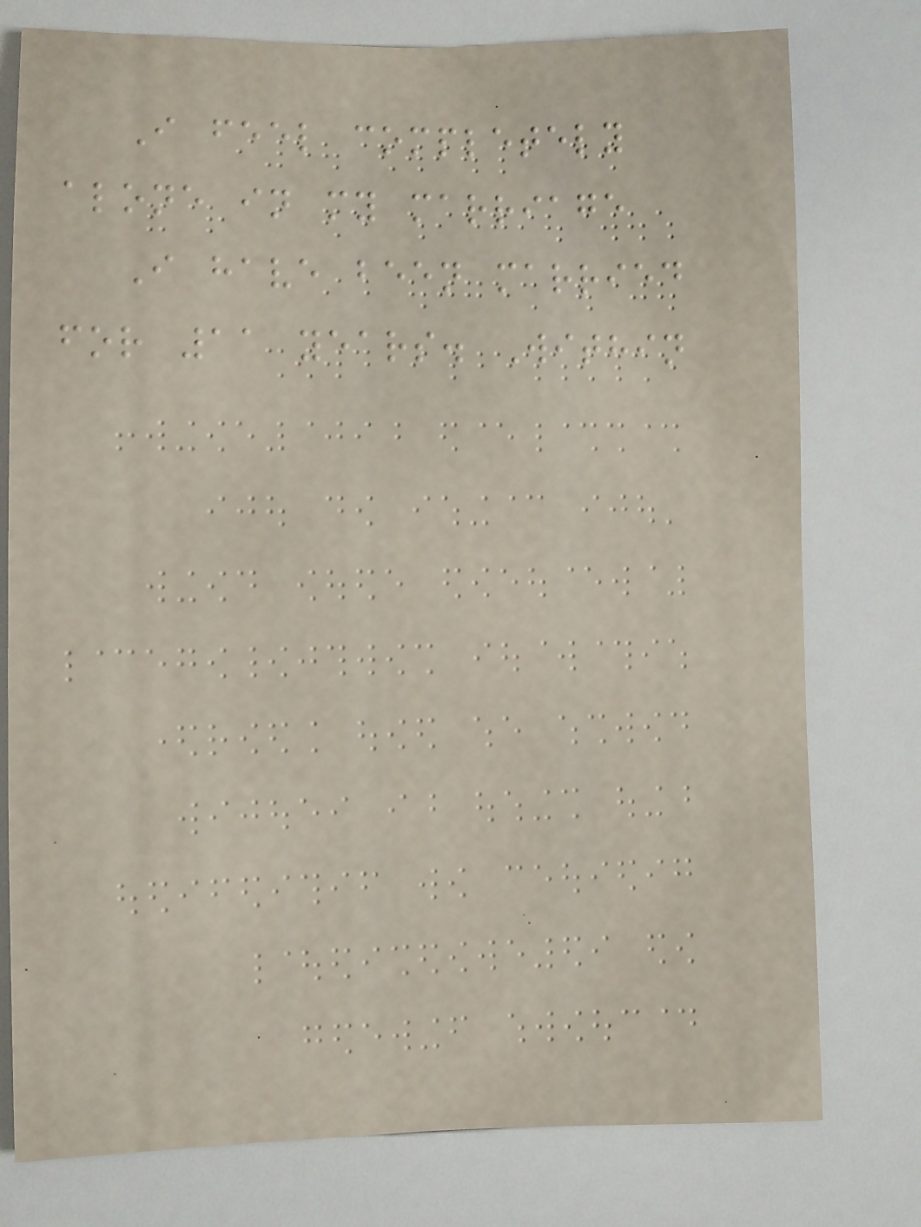I feel completely
alone in my marriage
I have been married
for 11 years. Within
